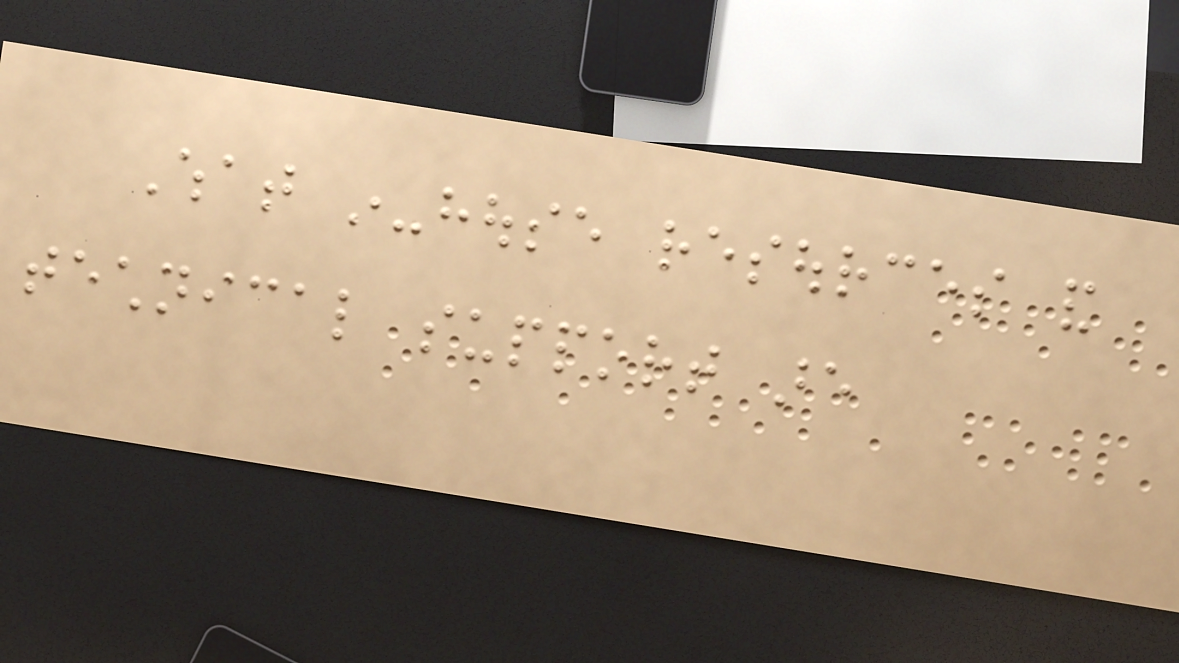What in-house resources and
technical support are
